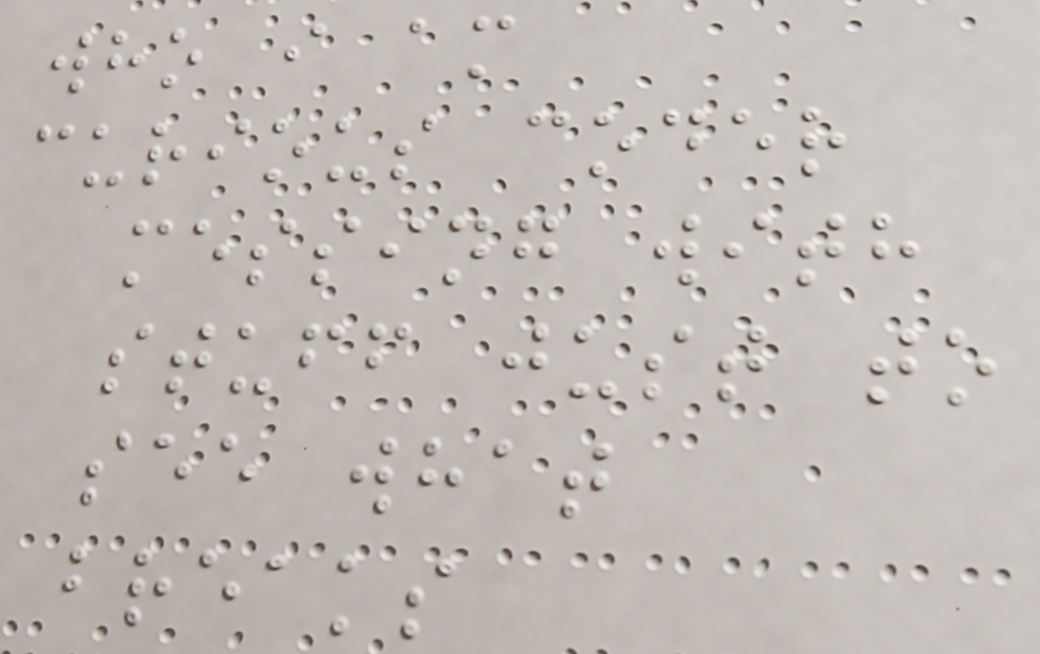who i am
curious coder
messing with
stuff just to
see what
breaks
